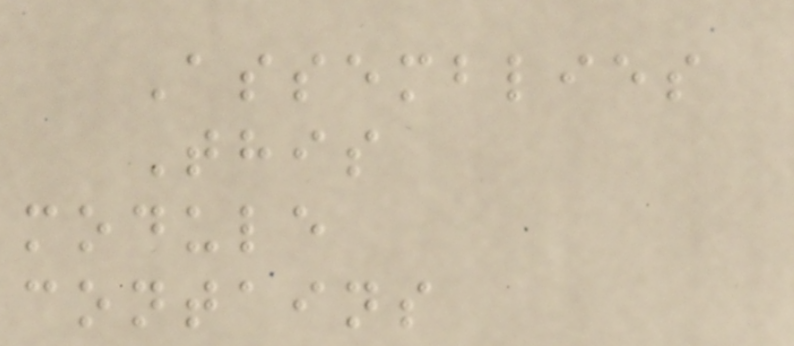Assemblies
This
module
contains
